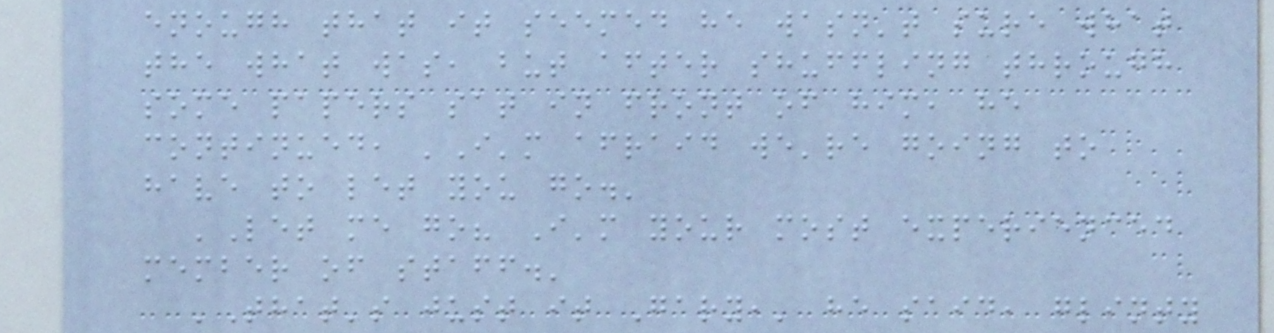enough that it seemed he wasn't sure what
the what was, but after shuffling through
some papers sat in front of him, he
continued, 'I'm afraid we're going to
have to let you go.'
'Let me go? I'm your most experienced
member of staff.'
'That's just it Gary,' he said, glinty
